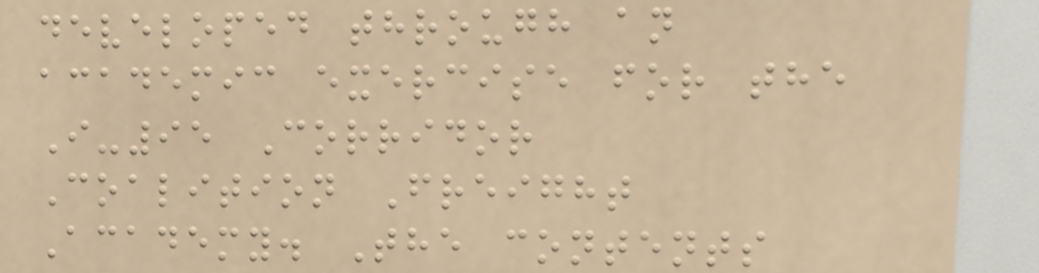developed through an
academic exercise for the
I-95 Corridor
Coalition Freight
Academy. The contents
